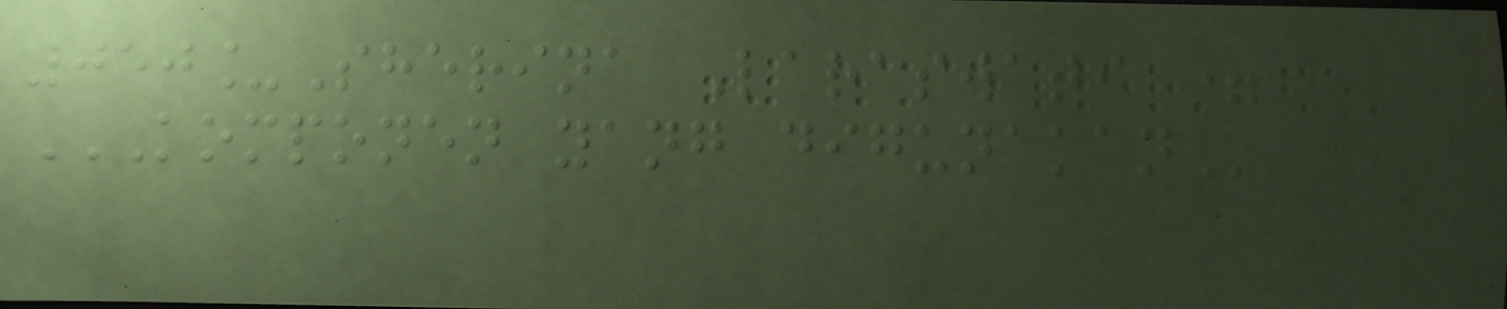050_Sherina Laraswati =
KOMPONEN YANG DIGUNAKAN
